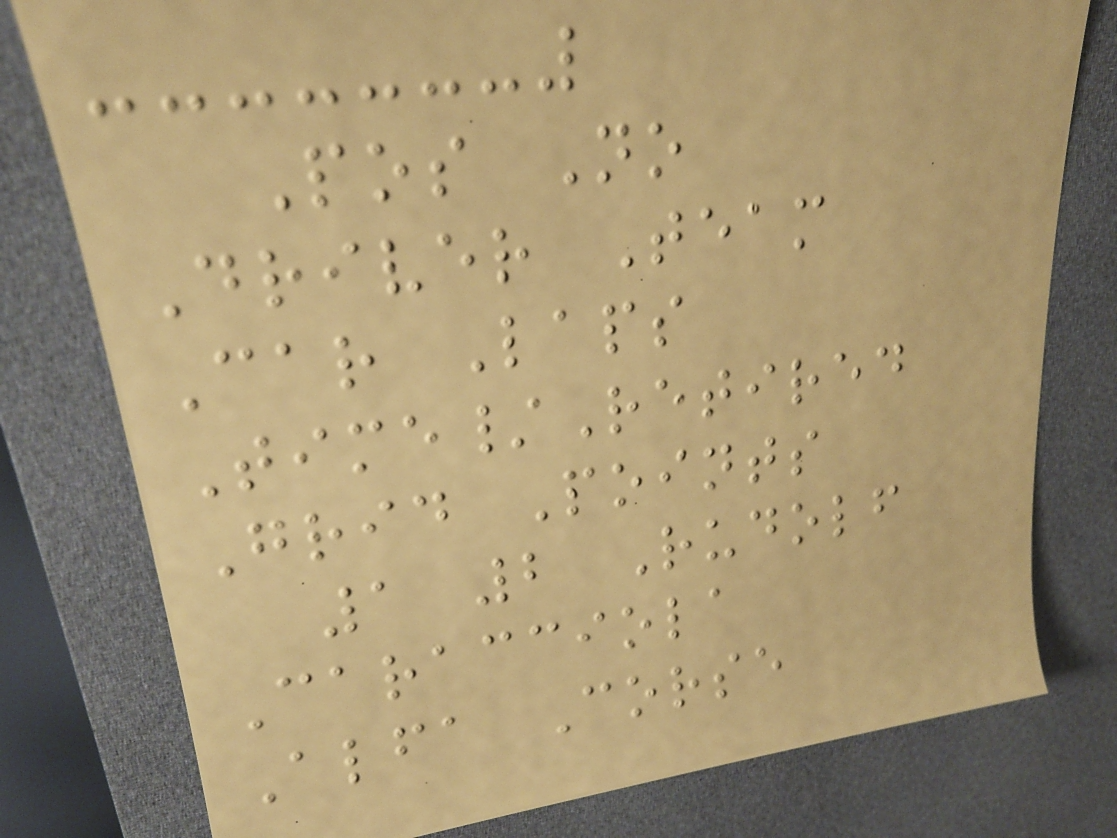Pos No
Driver Team
Car Laps
Time/Retired
Grid Points
1 2 Rudolf
Caracciola
Alfa Corse
